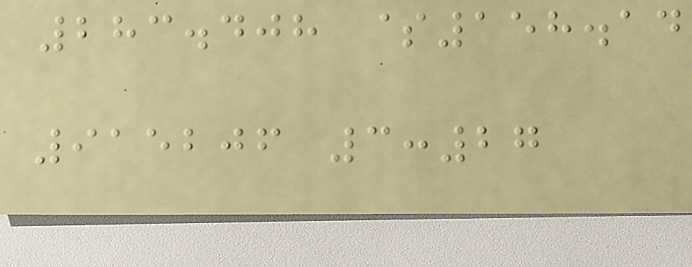283.408 $158.14
915206 3:27
